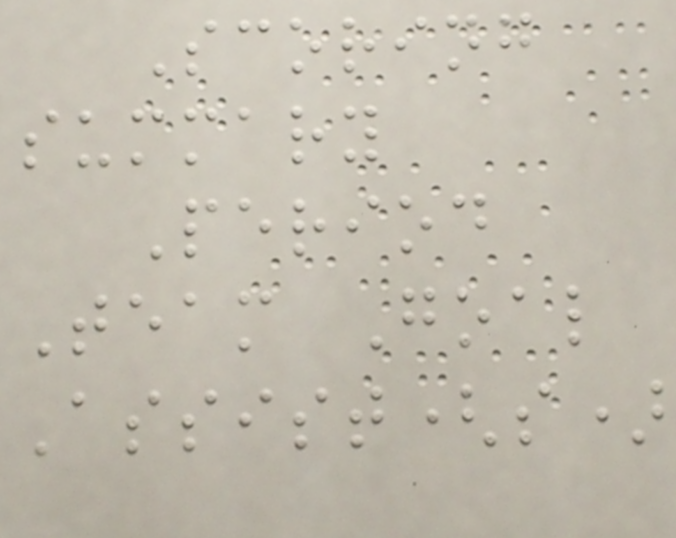Scoring
summary
Period
Team Goal
Assist(s)
